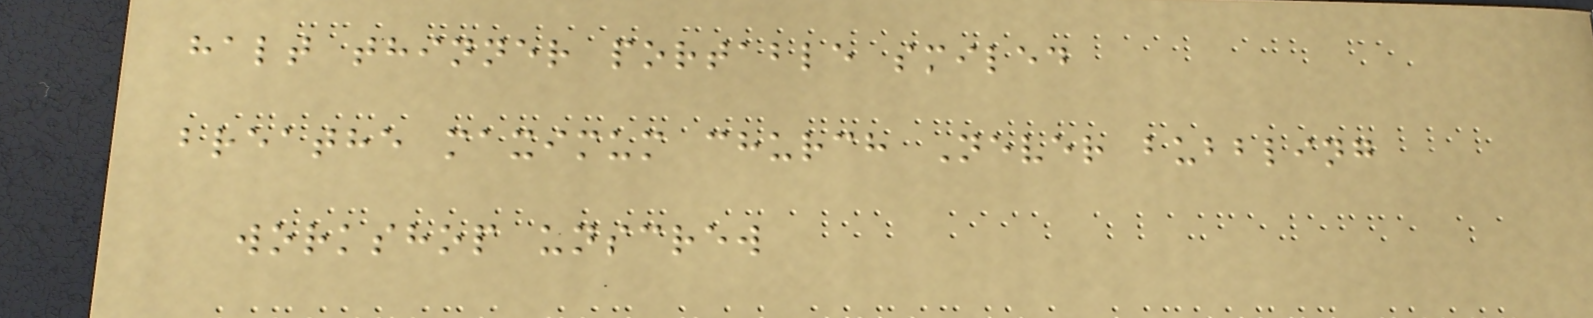halt thinner portable smiled
breathe maximum church Never bubbling
workshop unscrew
